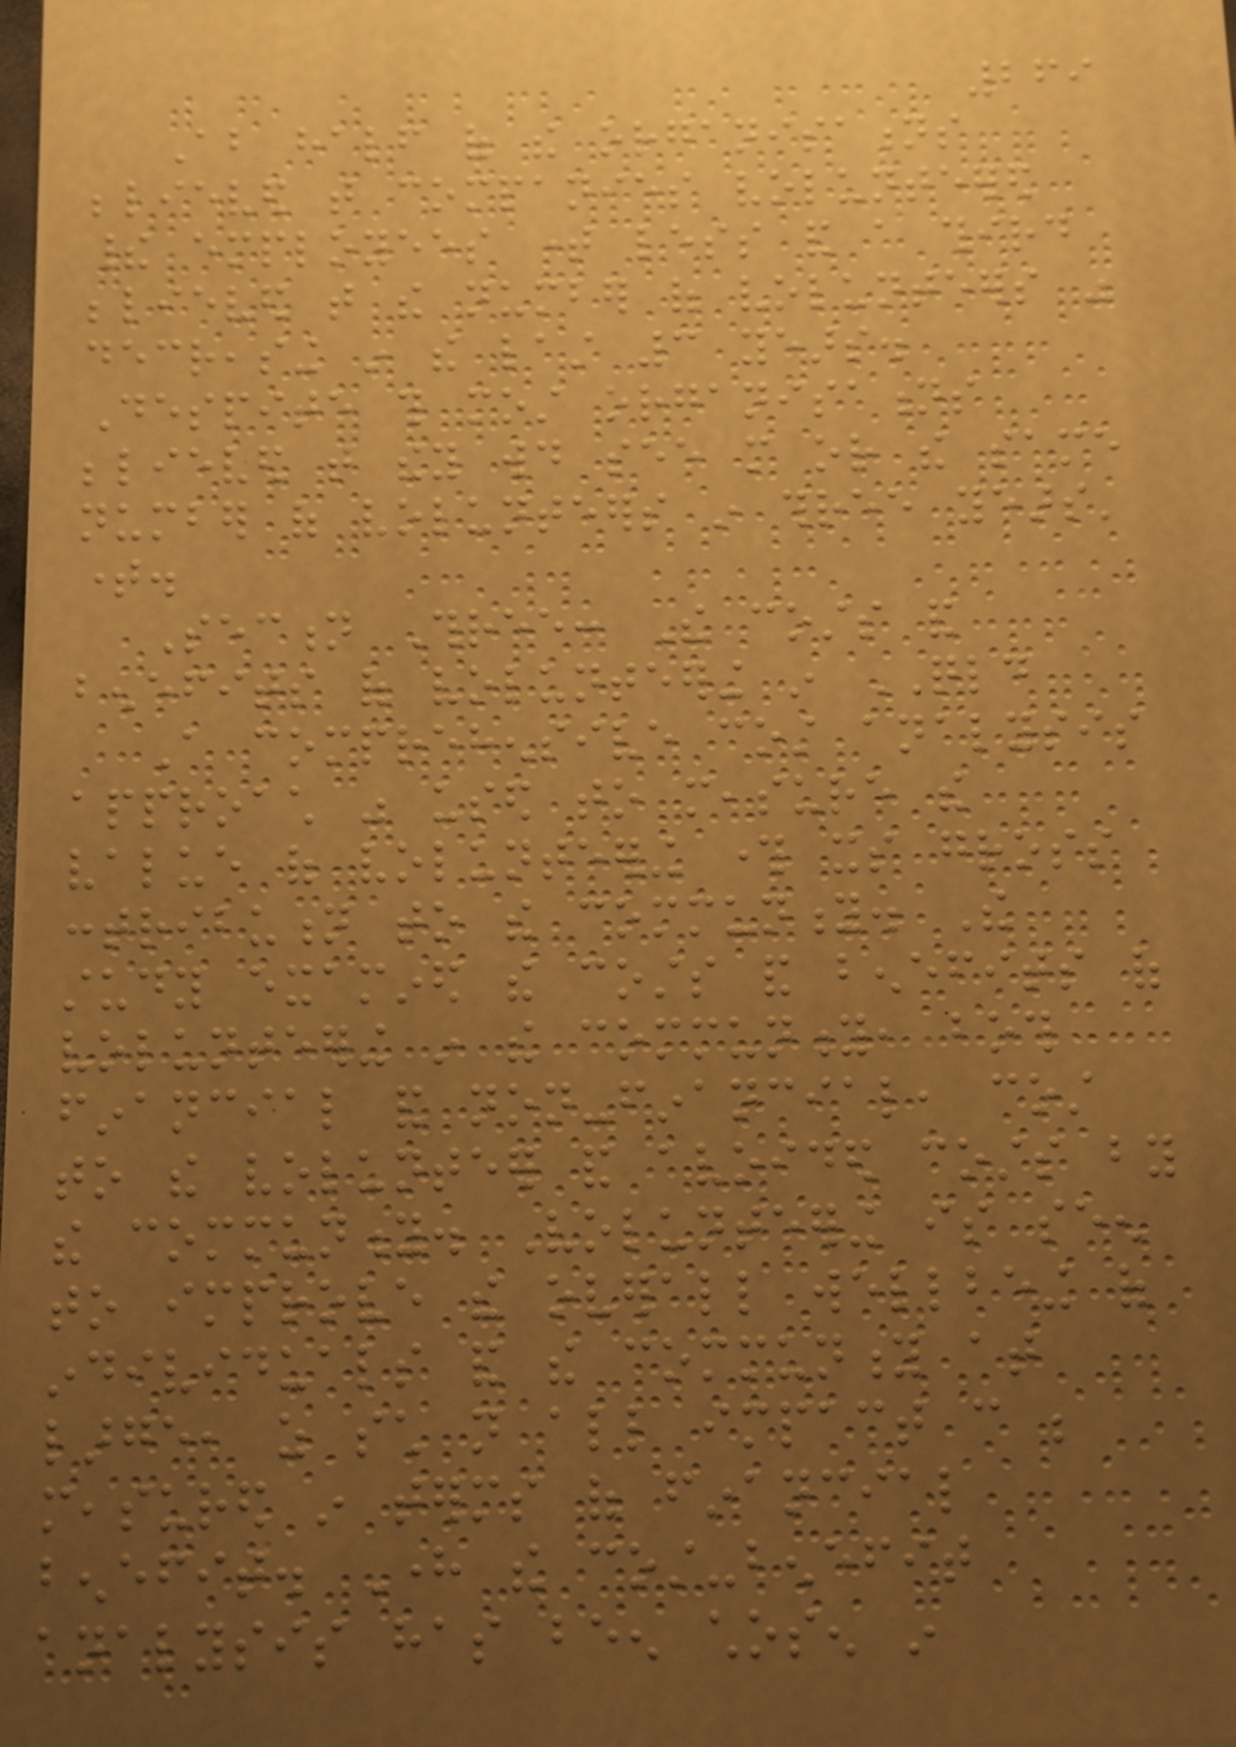269
About half of the organisations
believed that companies volunteered
their employees time less and a third
believed that the number of volunteers was
decreasing in the last 3 years.
Despite this most organisations
believed that they would see more or the same
number of volunteers in three years'
time.
Section Three: The costs and
benefits of volunteering in QLD
A comprehensive cost analysis
approach was used to measure the
value of volunteering through its gross
contribution to the community. The
study examined the costs and benefits of
volunteering in the community, both
financial and non-financial, cost
to the volunteer and avoided costs by
the community. Volunteering is seen
to improve the overall wellbeing of
individuals and the community at
large, as such not all impact can be
measured in terms of financial
benefit. Here the cost-benefit
analysis has been chosen in
